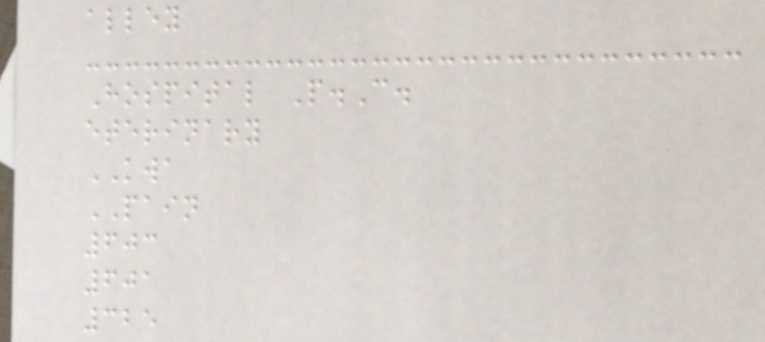alley
Hospital P.C.
eterinary
KWA
PAIN
603
601
325
